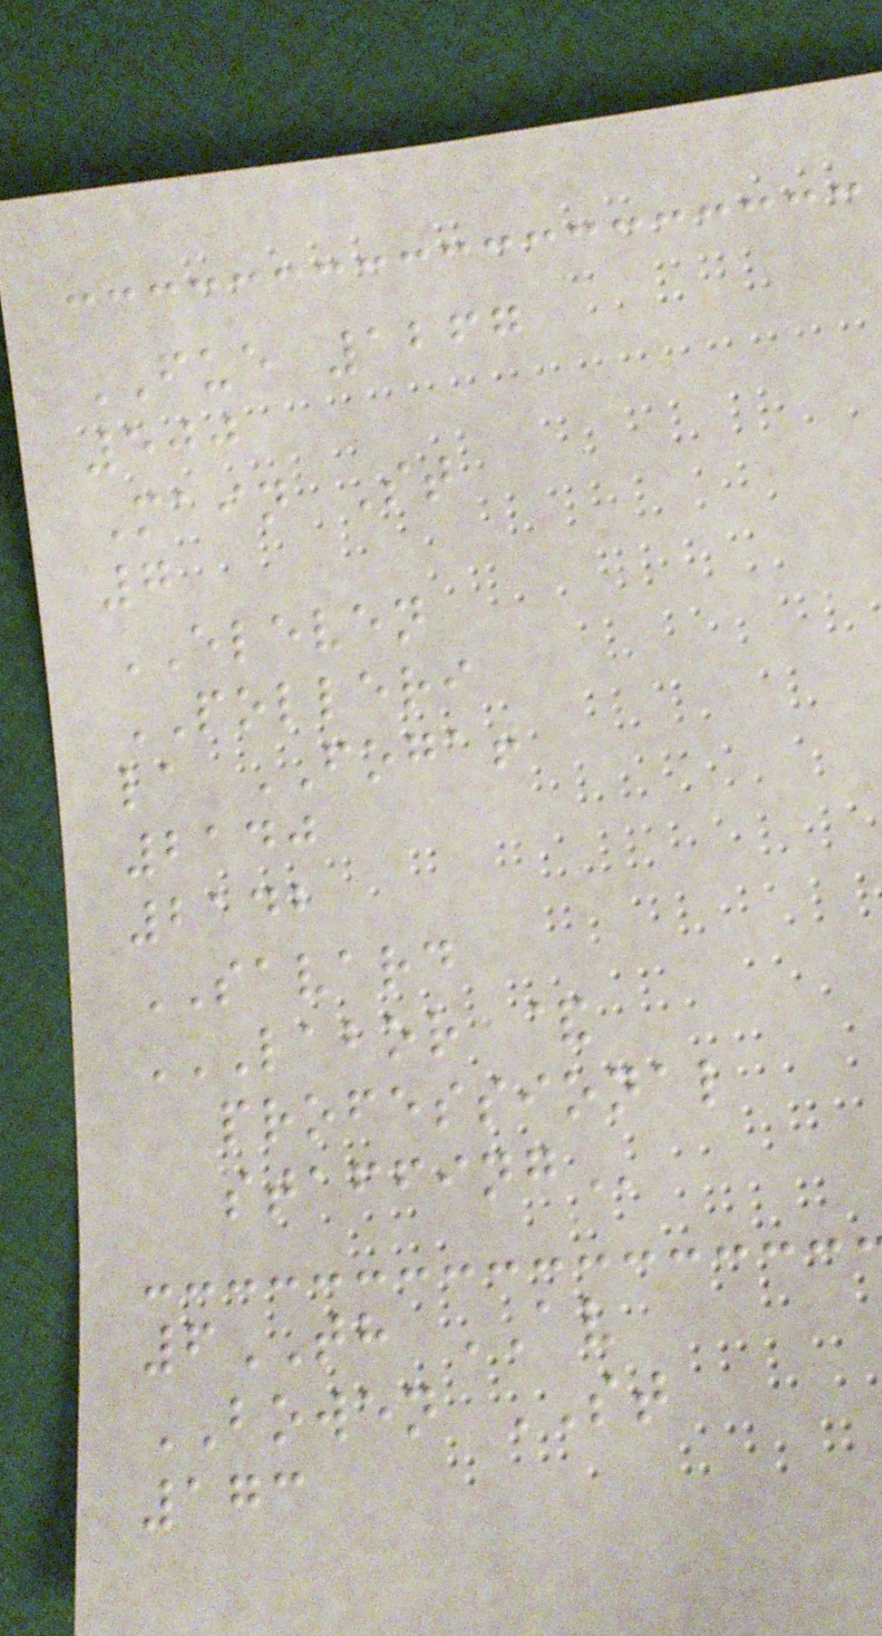FUE 1267
500
Main St
7
ELEVEN
POLLERI
la FOGAT
2140
2142
SAVARD
LABOR &
PROFESSIONAL
STAFFING
6TH AV
BOWEN ST
173
